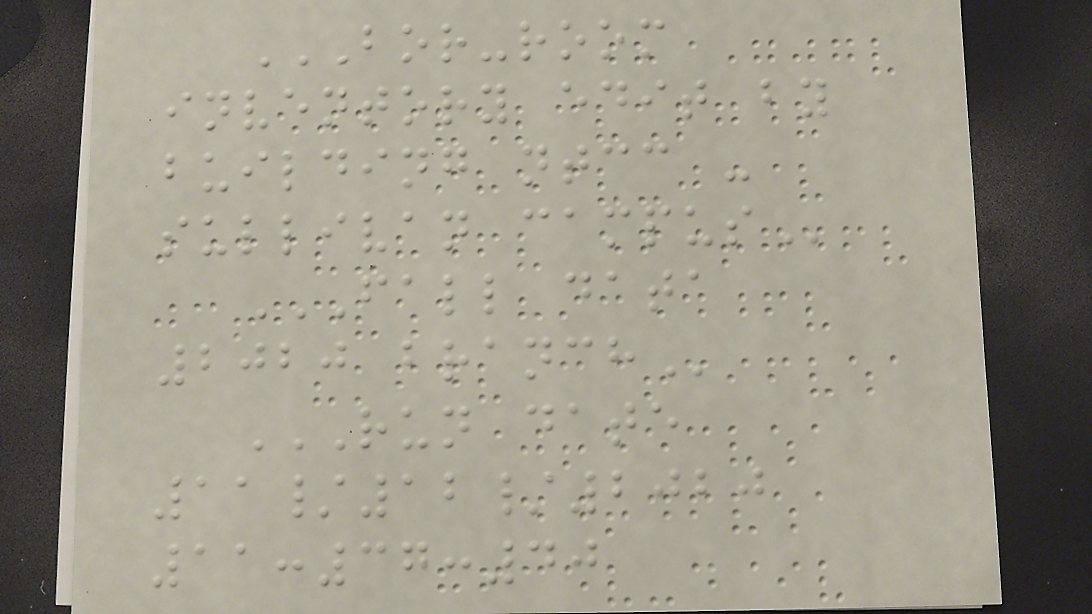BOR-ROOM
INVENTORY EDIT BY
BUILDING NTCC -
SULLIVAN CAMPUS
FALL DATA
2020 BRANCH
RUN DATE
11/12/2020
11:37:40
